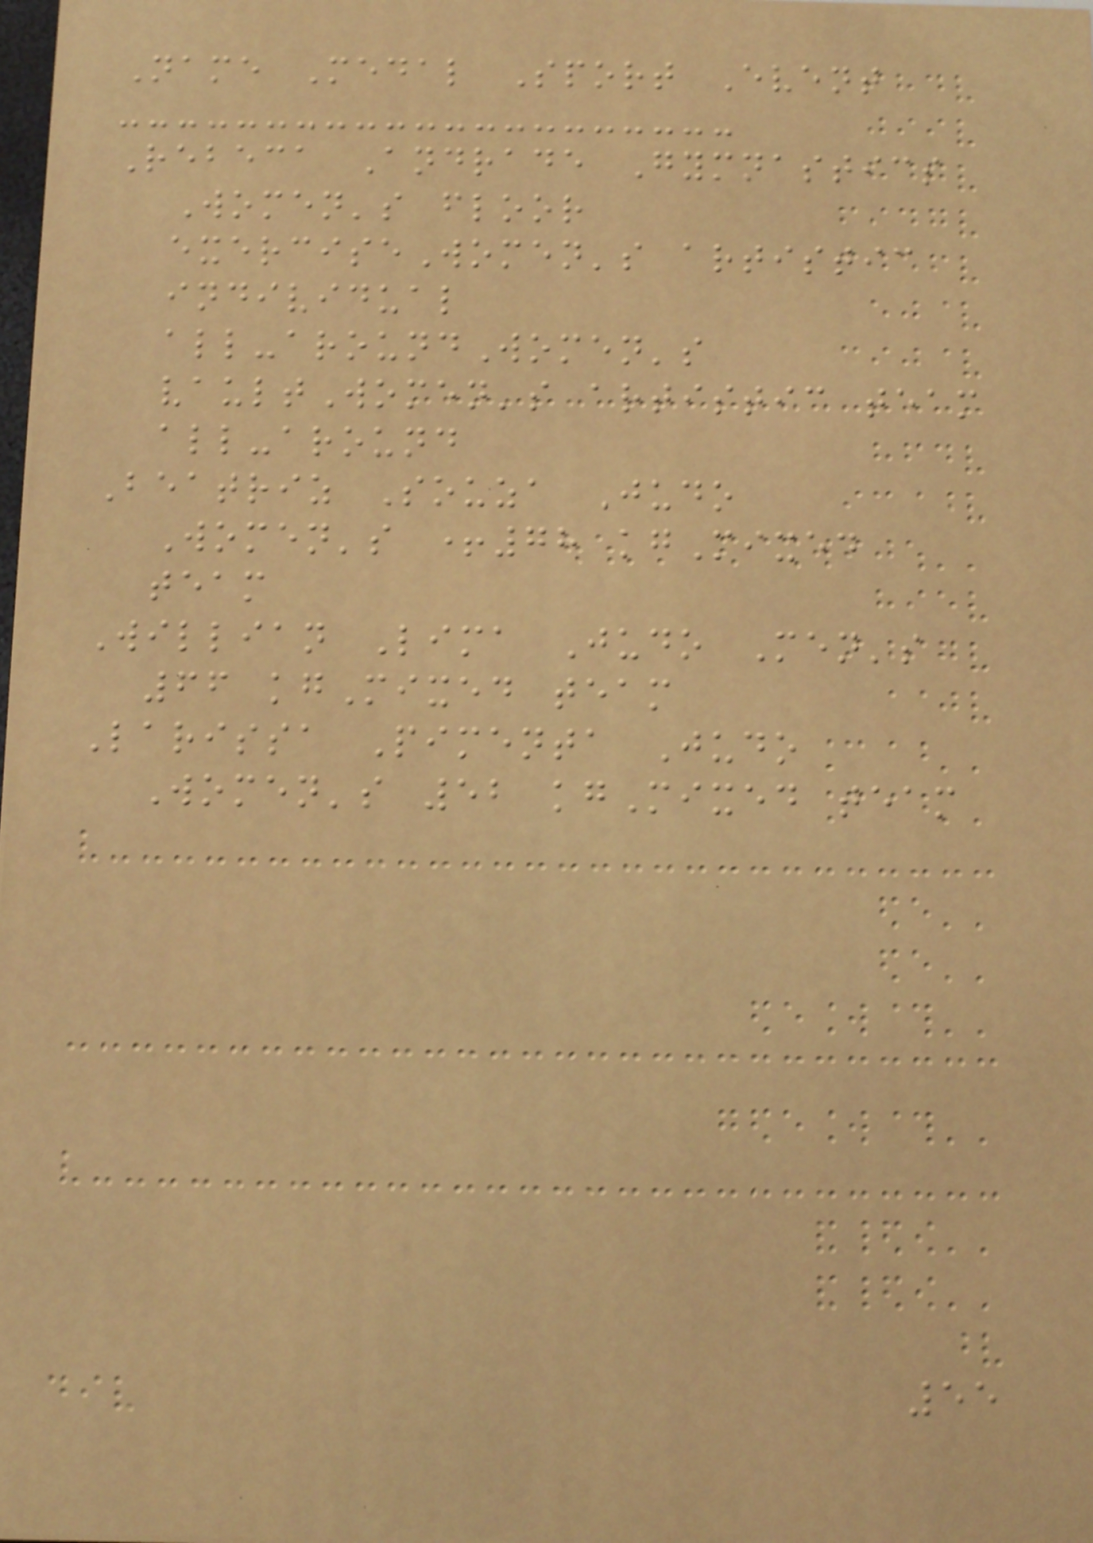Name Medal Sport Event
Rebeca Andrade Gymnastics
Women's floor
exerciseWomen's artistic
individual
all-aroundWomen's
vaultWomen's artistic team
all-around
Beatriz Souza Judo
Women's +78 kgMixed
team
Willian Lima Judo Men's
66 kgMixed team
Larissa Pimenta Judo
Women's 52 kgMixed team
55
